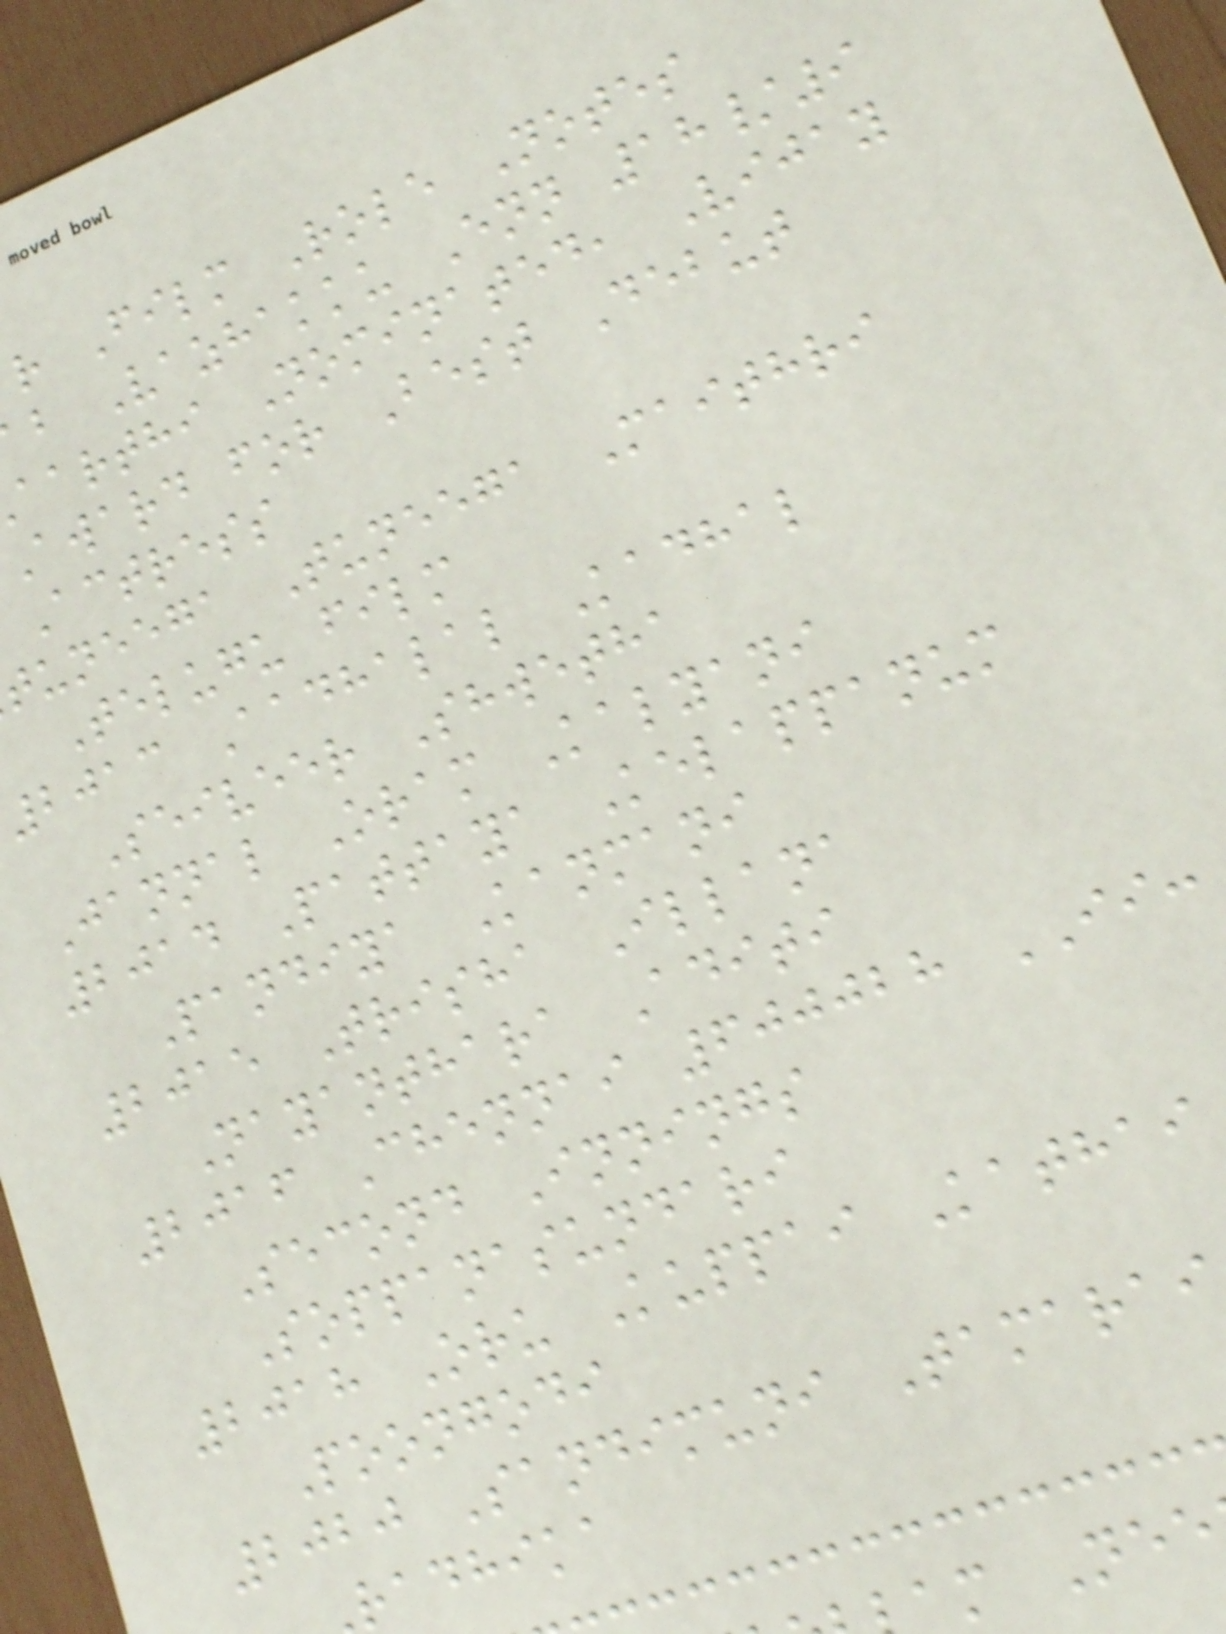r Film Role Notes
b Vazhakku Enn 18/9
aarthi Nominated, Vijay
award for Best Debut
Actress
tuneega Tuneega Maithri
Telugu film
2013 Aadhalal Kadhal
Seiveer Shwetha
Jannal Oram Kalyani
2014 Pattaya Kelappanum
Pandiya Kanmani
2015 Trisha Illana
Nayanthara Aditi
2016 Chennai 600028 II:
Second Innings
Soppanasundari
2018 Oru Kuppai Kathai
Poongodi
2020 Sandimuni Tamarai
radhika
am Nee
